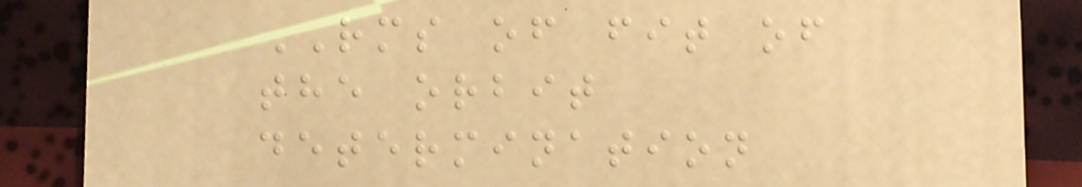RMS of fit of
the orbit
determination
